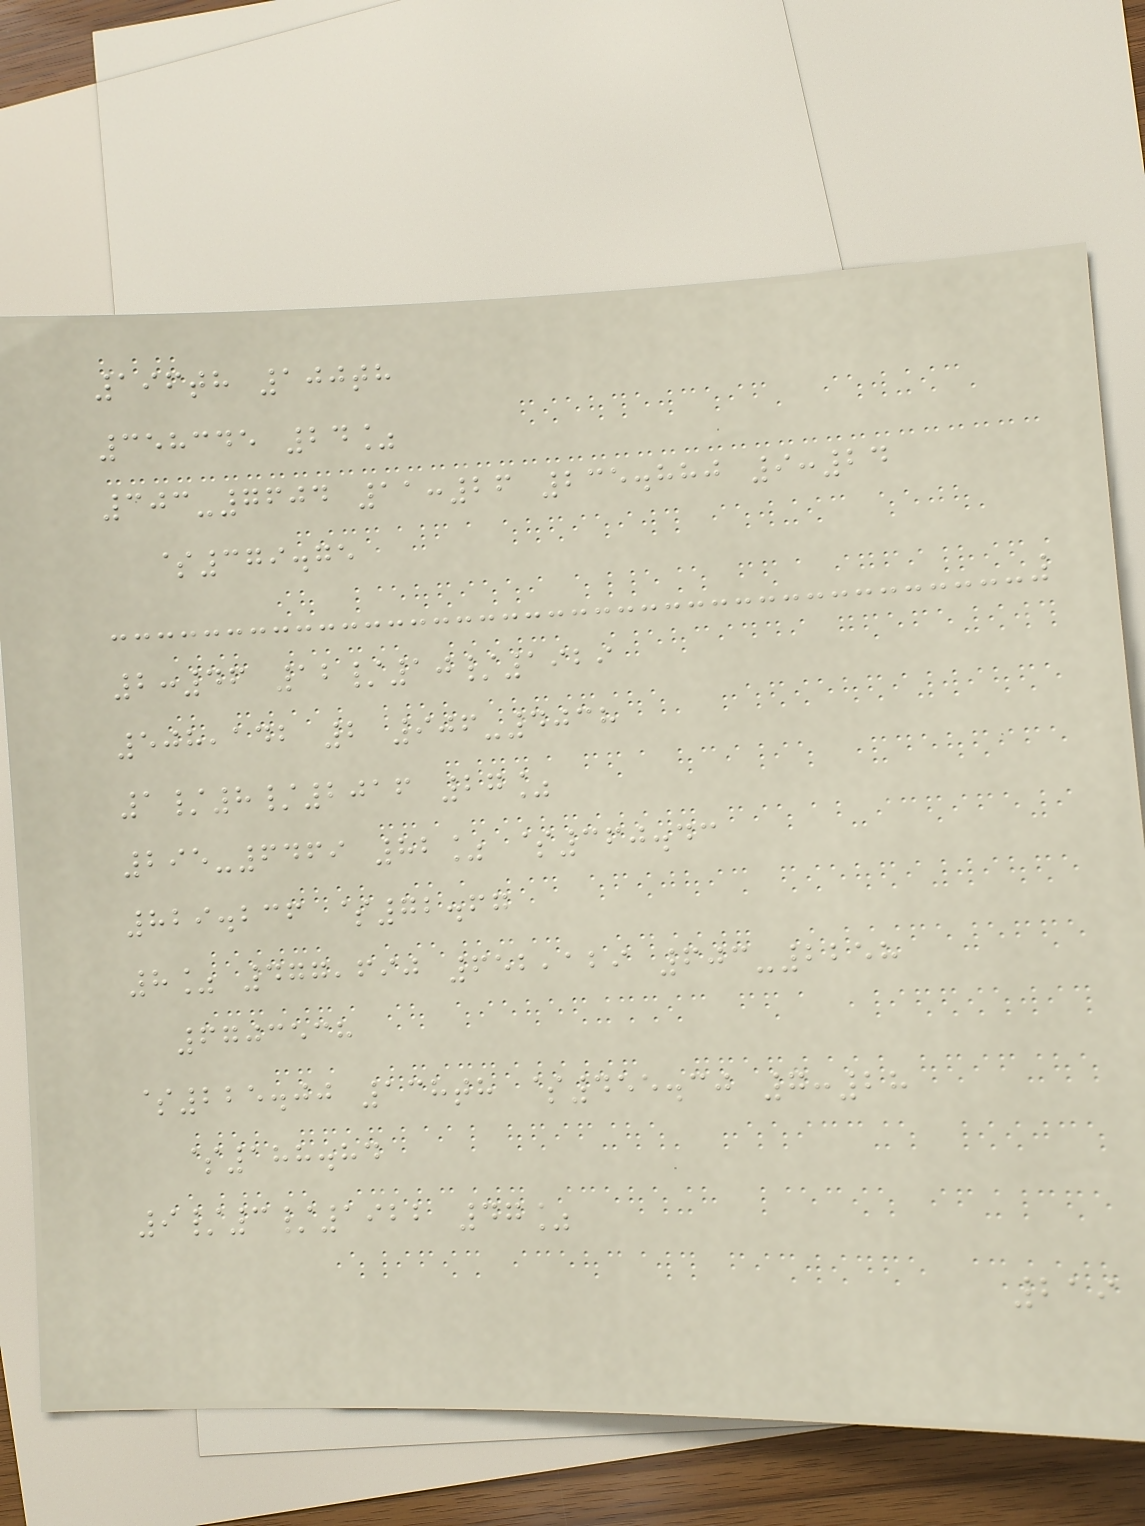196th 100th
358345 24%
303-7604 11:26 235.880 9:24
$379.75
2:46 12/10/1929
508,142 2 906-4038
1/8/2016 27%
295-6469 82% $360.43
829.236 $72.67
8% 477,690 652,129 603-2258
6703538
$225.00 138th $455.30 7:28
$188.84
9/3/1922 47%
219
